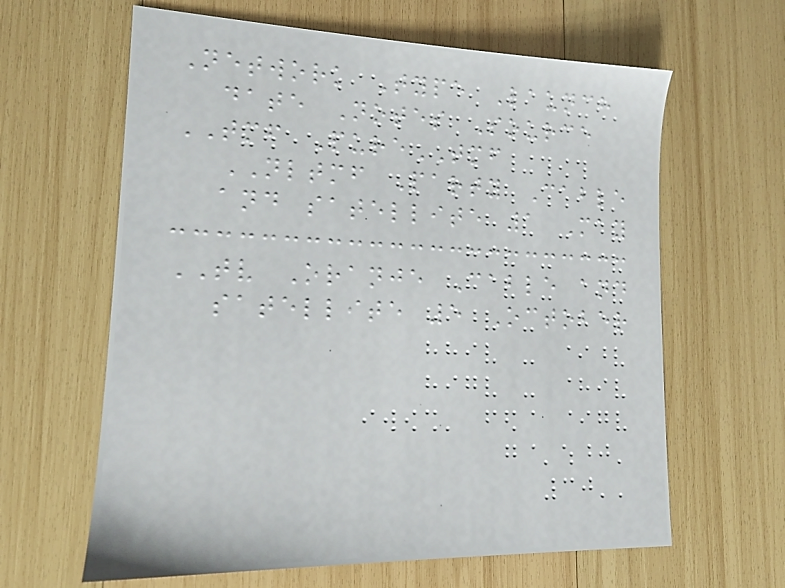Network Type Launch
date Notes Source
TMF PureTMF
NLTMF Party Cable
and satellite 1 May
TV Oranje Cable and
satellite 5 October
